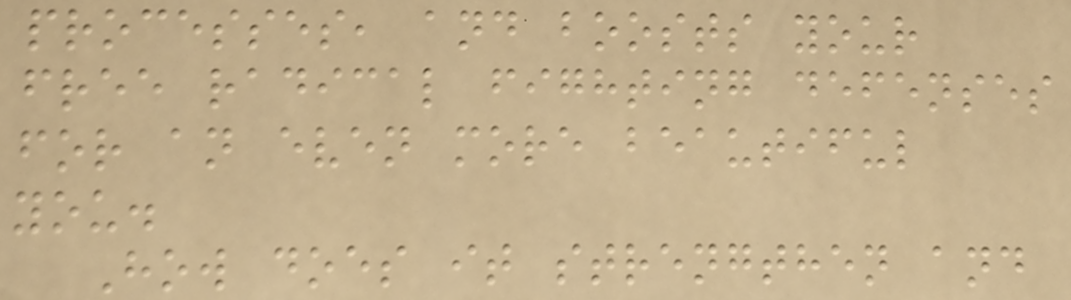processes, and boosts your
free radical fighting defenses
for an even more beautiful
you.
How does it strengthen and
